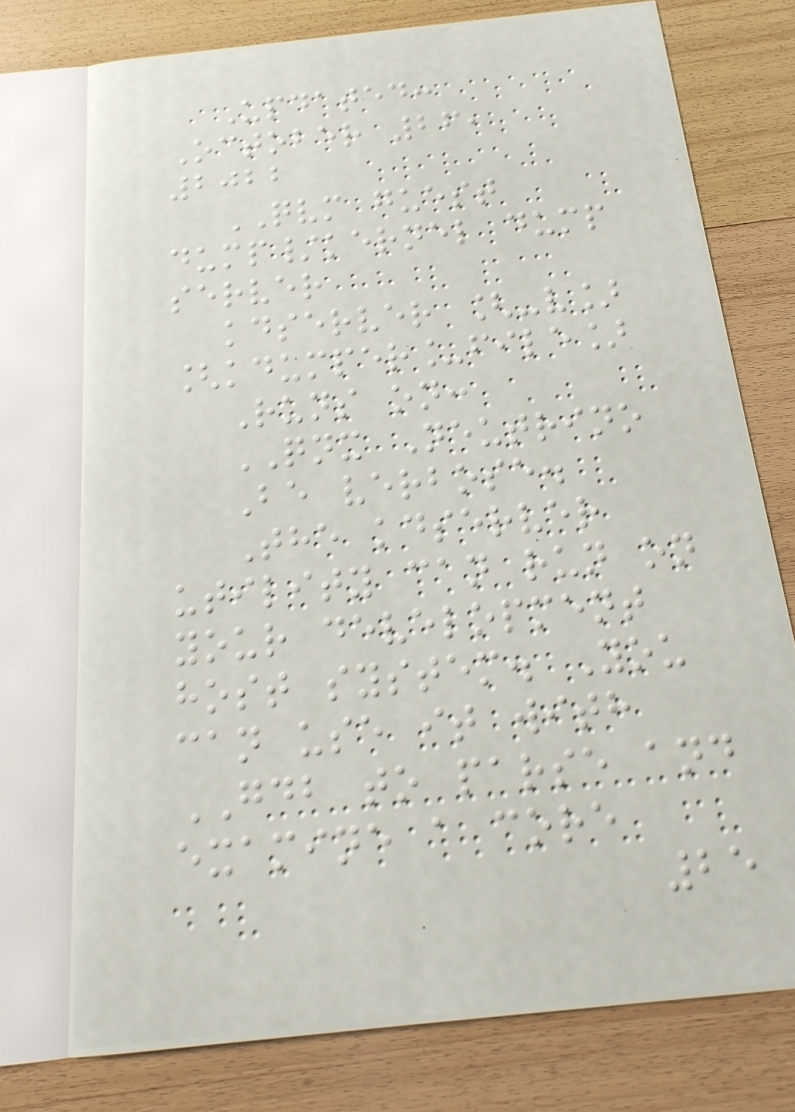Updated:
October 26,
2022
QVM guest
dump/kernel dump
server
kdserver [-v]
[kdumper_file]
Runs on:
QNX Neutrino
Be verbose.
The kdserver
utility can run on
your development
host system. You
can use it with
GDB to parse and
examine a core
25
